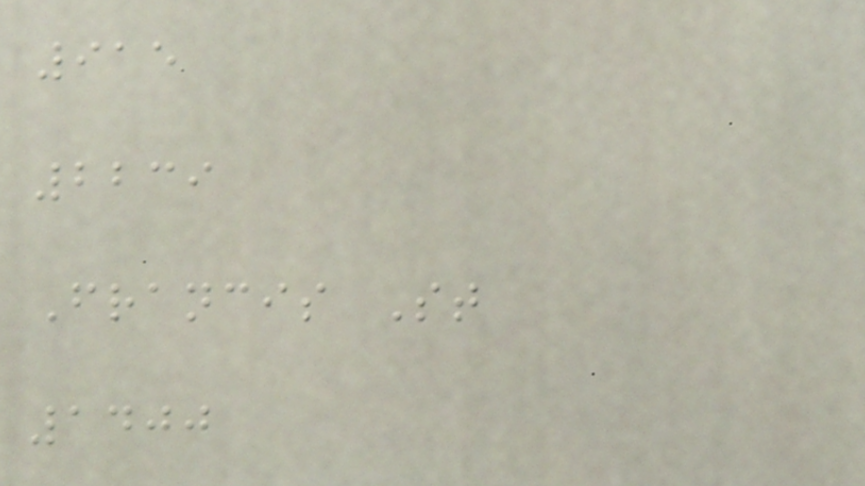915
2239
Francis St
1400
